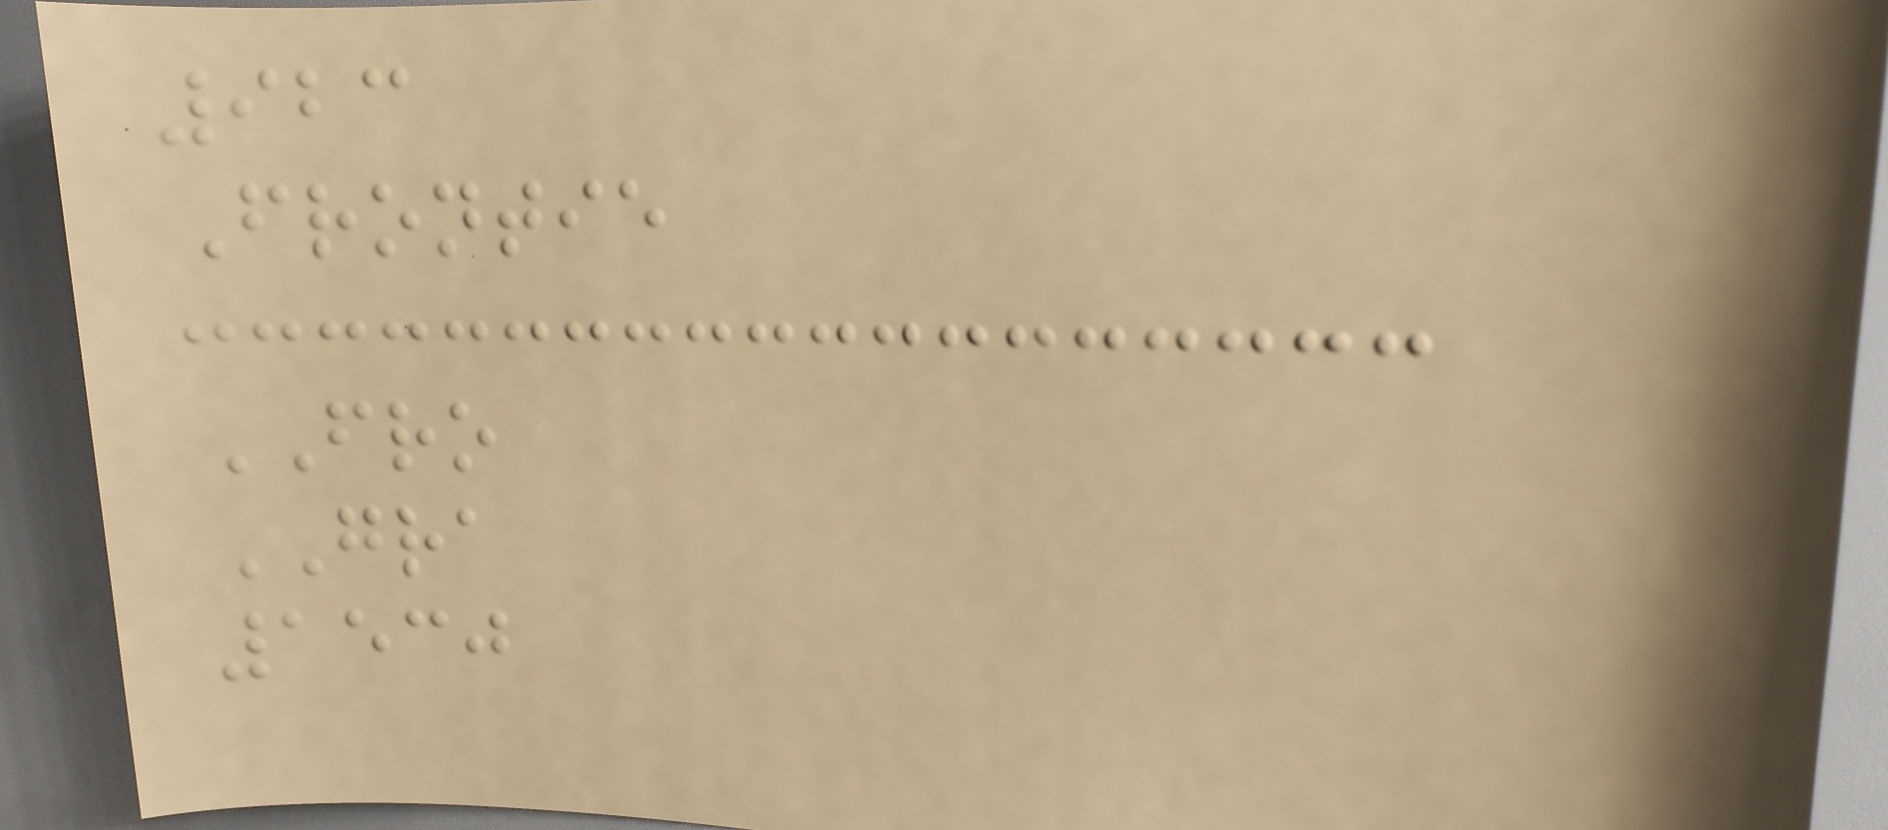923
Frontie
FRO
GRA
1530
